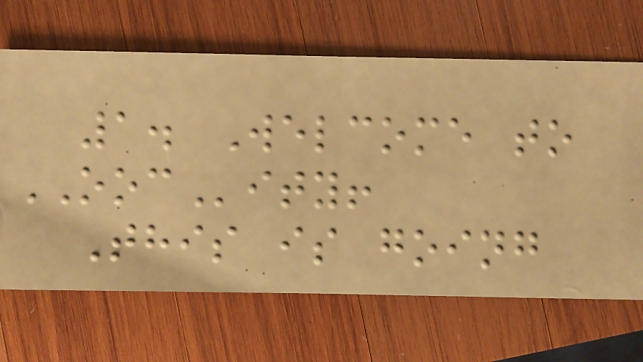1. Welcome to
OOCity!
This is going
